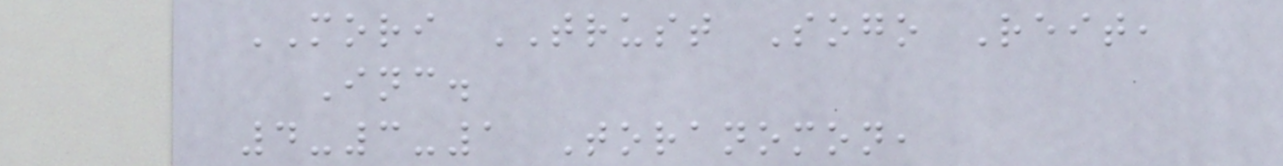MORI TRUST Sogo Reit,
Inc.
4-3-1 Toranomon,
